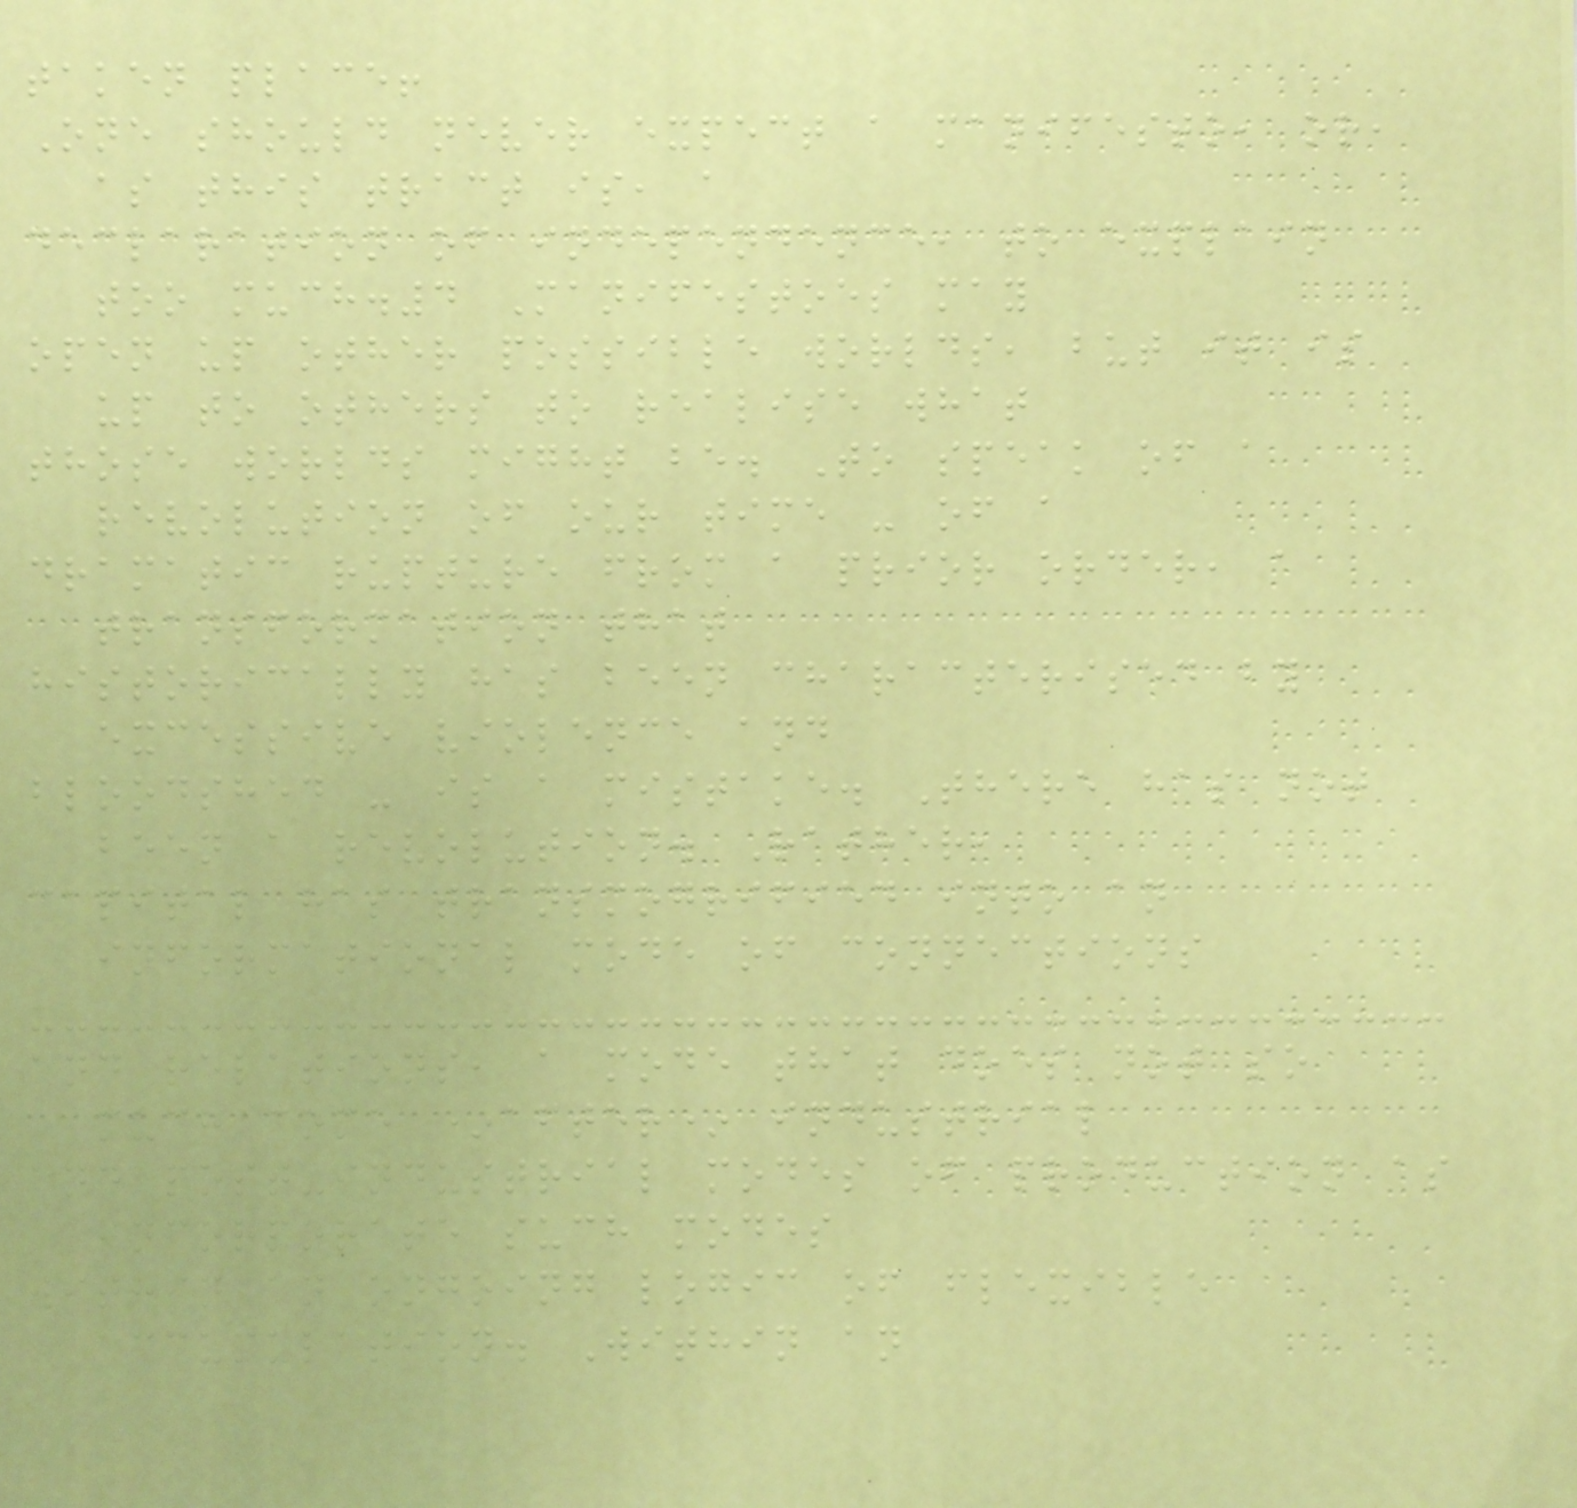taken place!
One should never expect a manifesto, or,
as this tract is, a
declaration of independence, to explain
too much.4 Manifestoes may
open up other possible worlds, but it is
up to others to realise what
those worlds might be. To speak of a
revolution of our time - of a
dramatic rupture from a prior order, a
transformation that
historically has been characterised by
excessive violence and
bloodshed - is a mistake. There has not
been a revolution. Rather,
capital has transmogrified into an
informational mode of connections
and relations, a mode that does not so
much come *after* industrial
and post-industrial modes of production as
incorporate such modes
within an ongoing logic of flexible
accumulation. Within an
